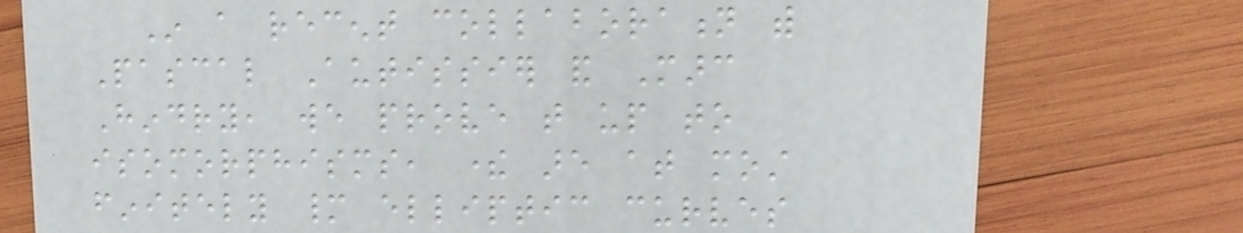In a recent collaboration with
Pascal Autissier and Marc
Hindry, we prove that up to
isomorphisms, there are at most
finitely many elliptic curves
